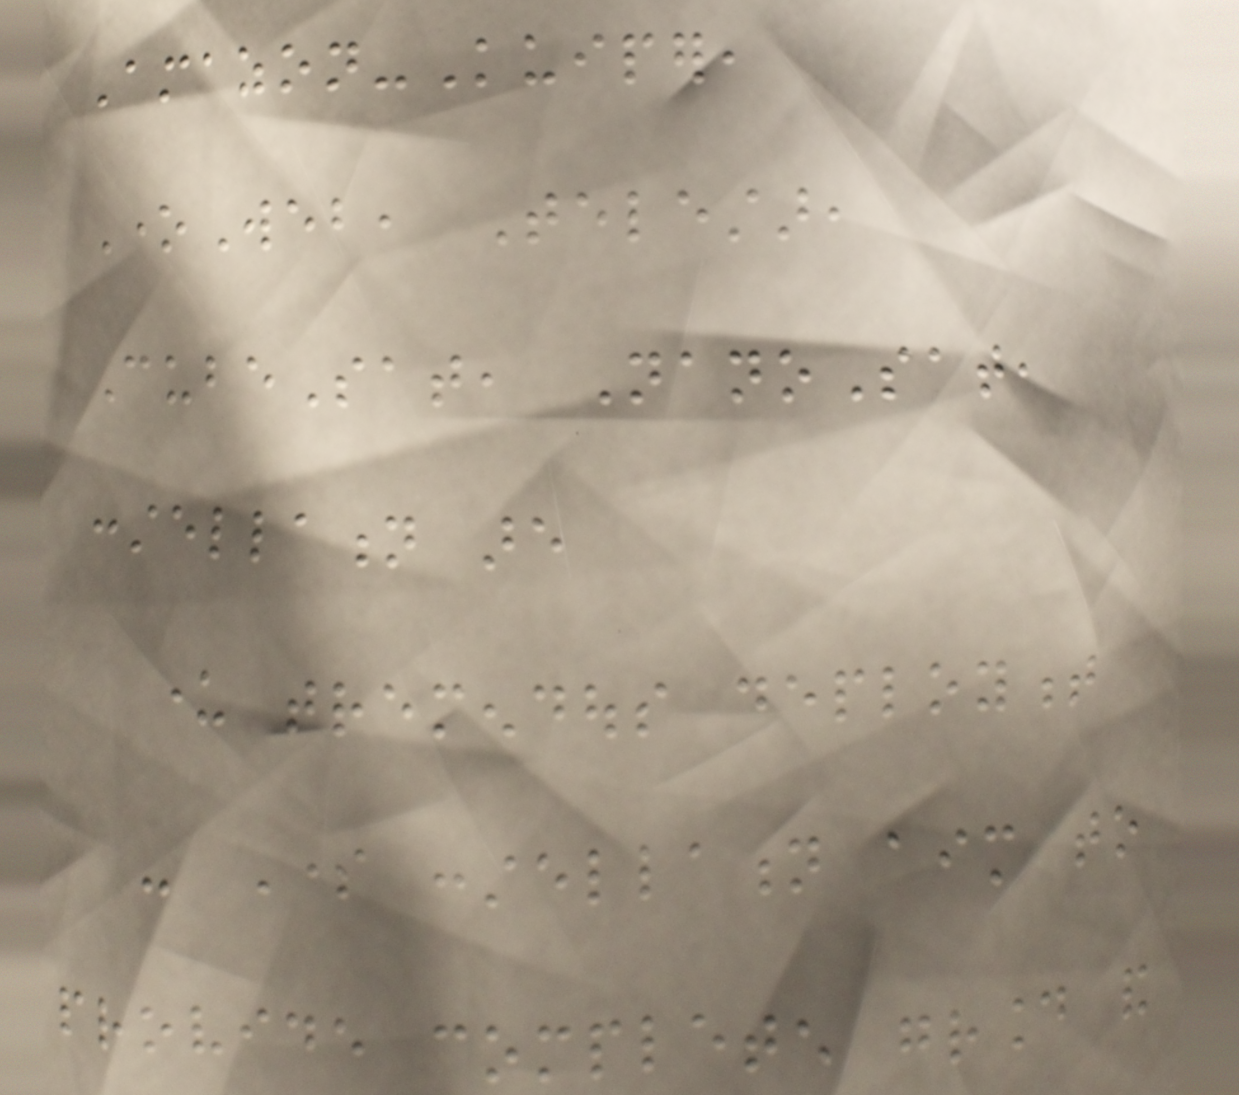Amazon-Kuiper,
OneWeb, Telestar,
CubeSat, NanoSat,
constellation are
under tremendous deployment
- Some constellation aim to
provide complete ground and
